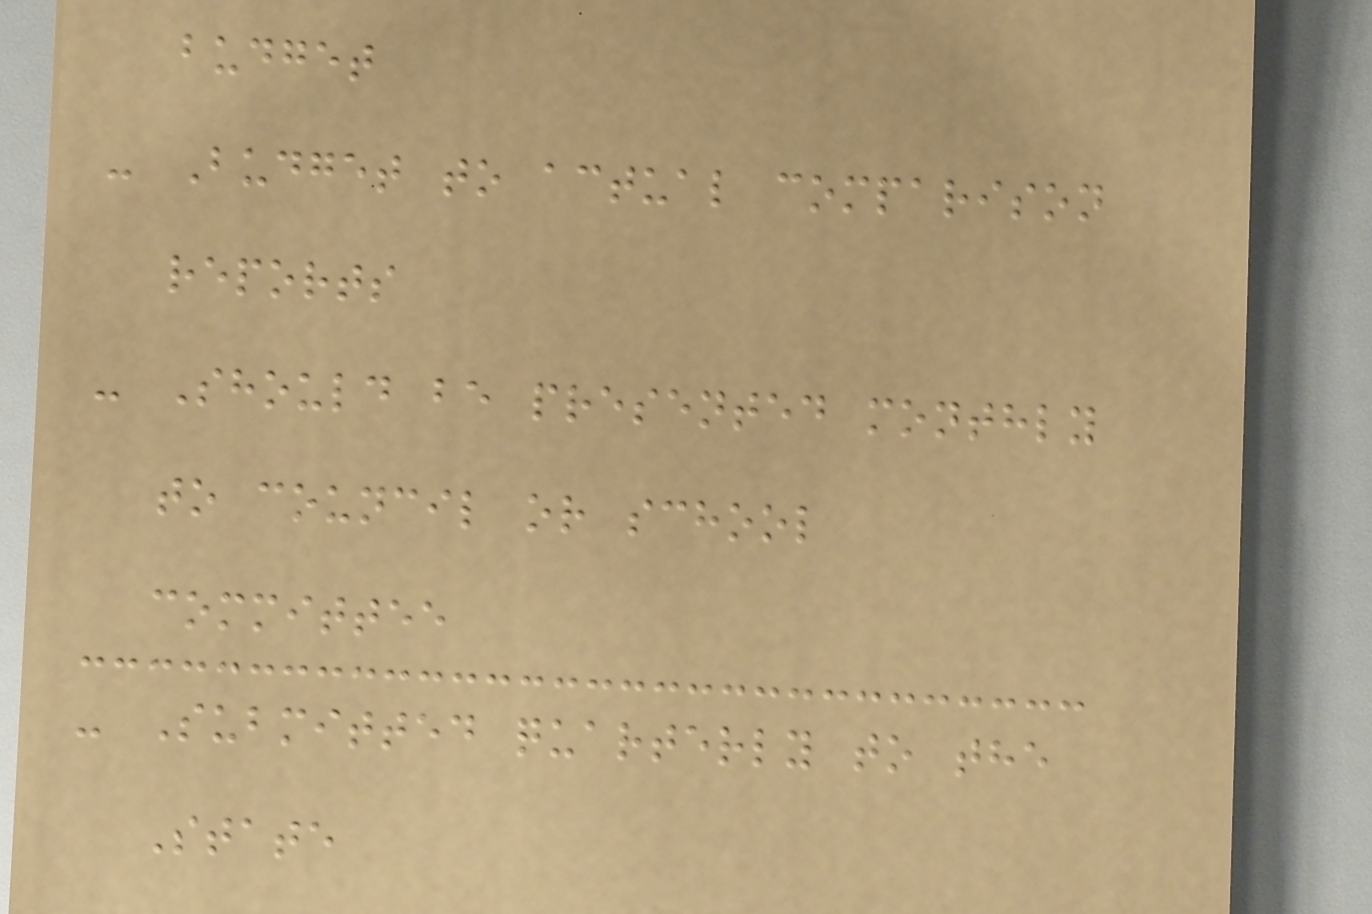budget
- Budget to actual comparison
reports
- Should be presented monthly
to council or school
committee
- Submitted quarterly to the
State
